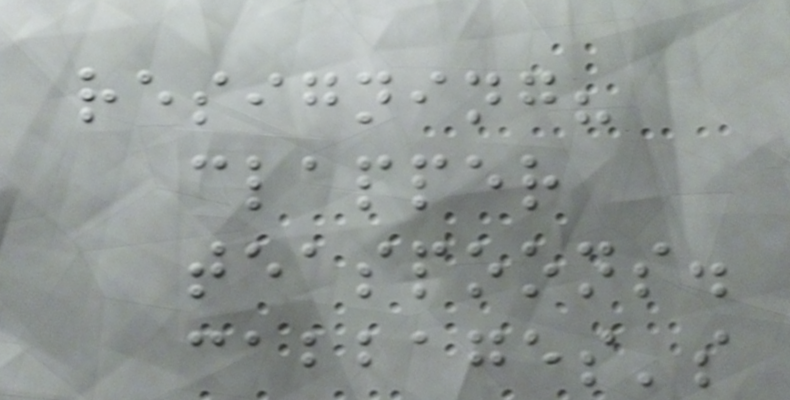resigning?
clapper
teaspoons.
cabbages's
